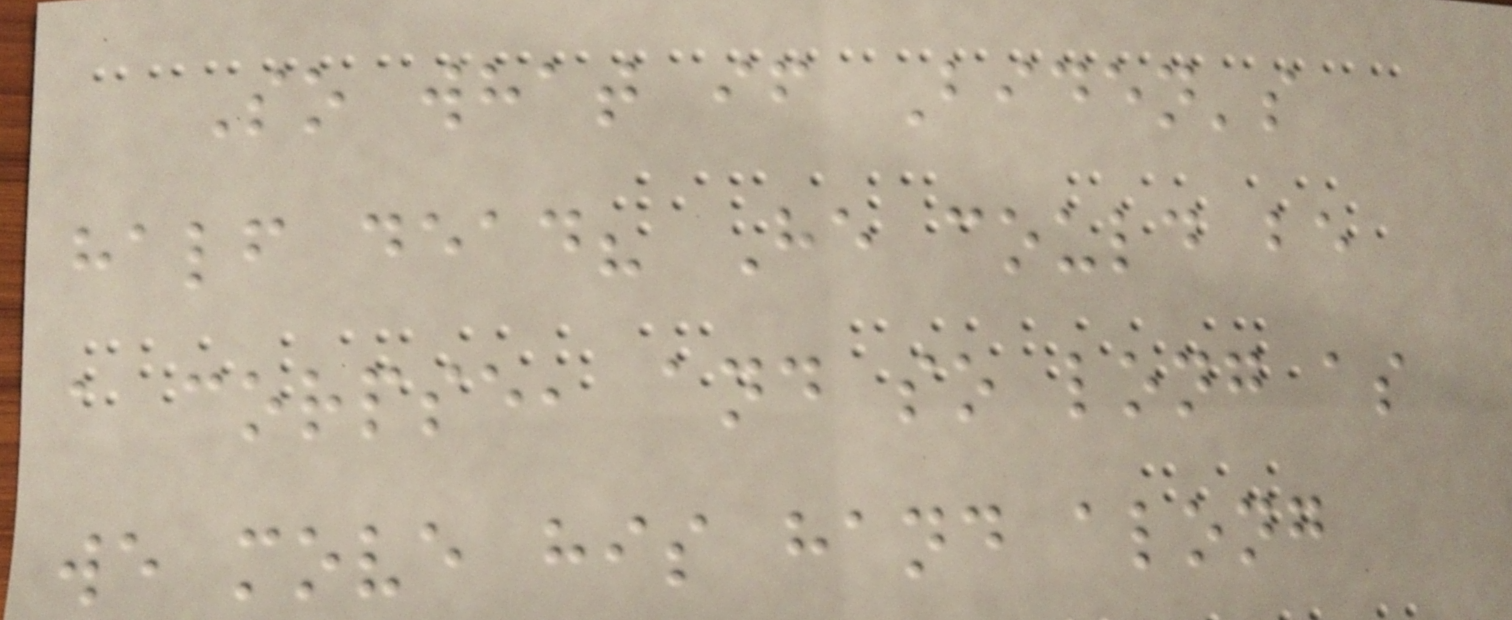So what if Biden's
half dead? He could be
a corpse, and so long as
we move his hand along
